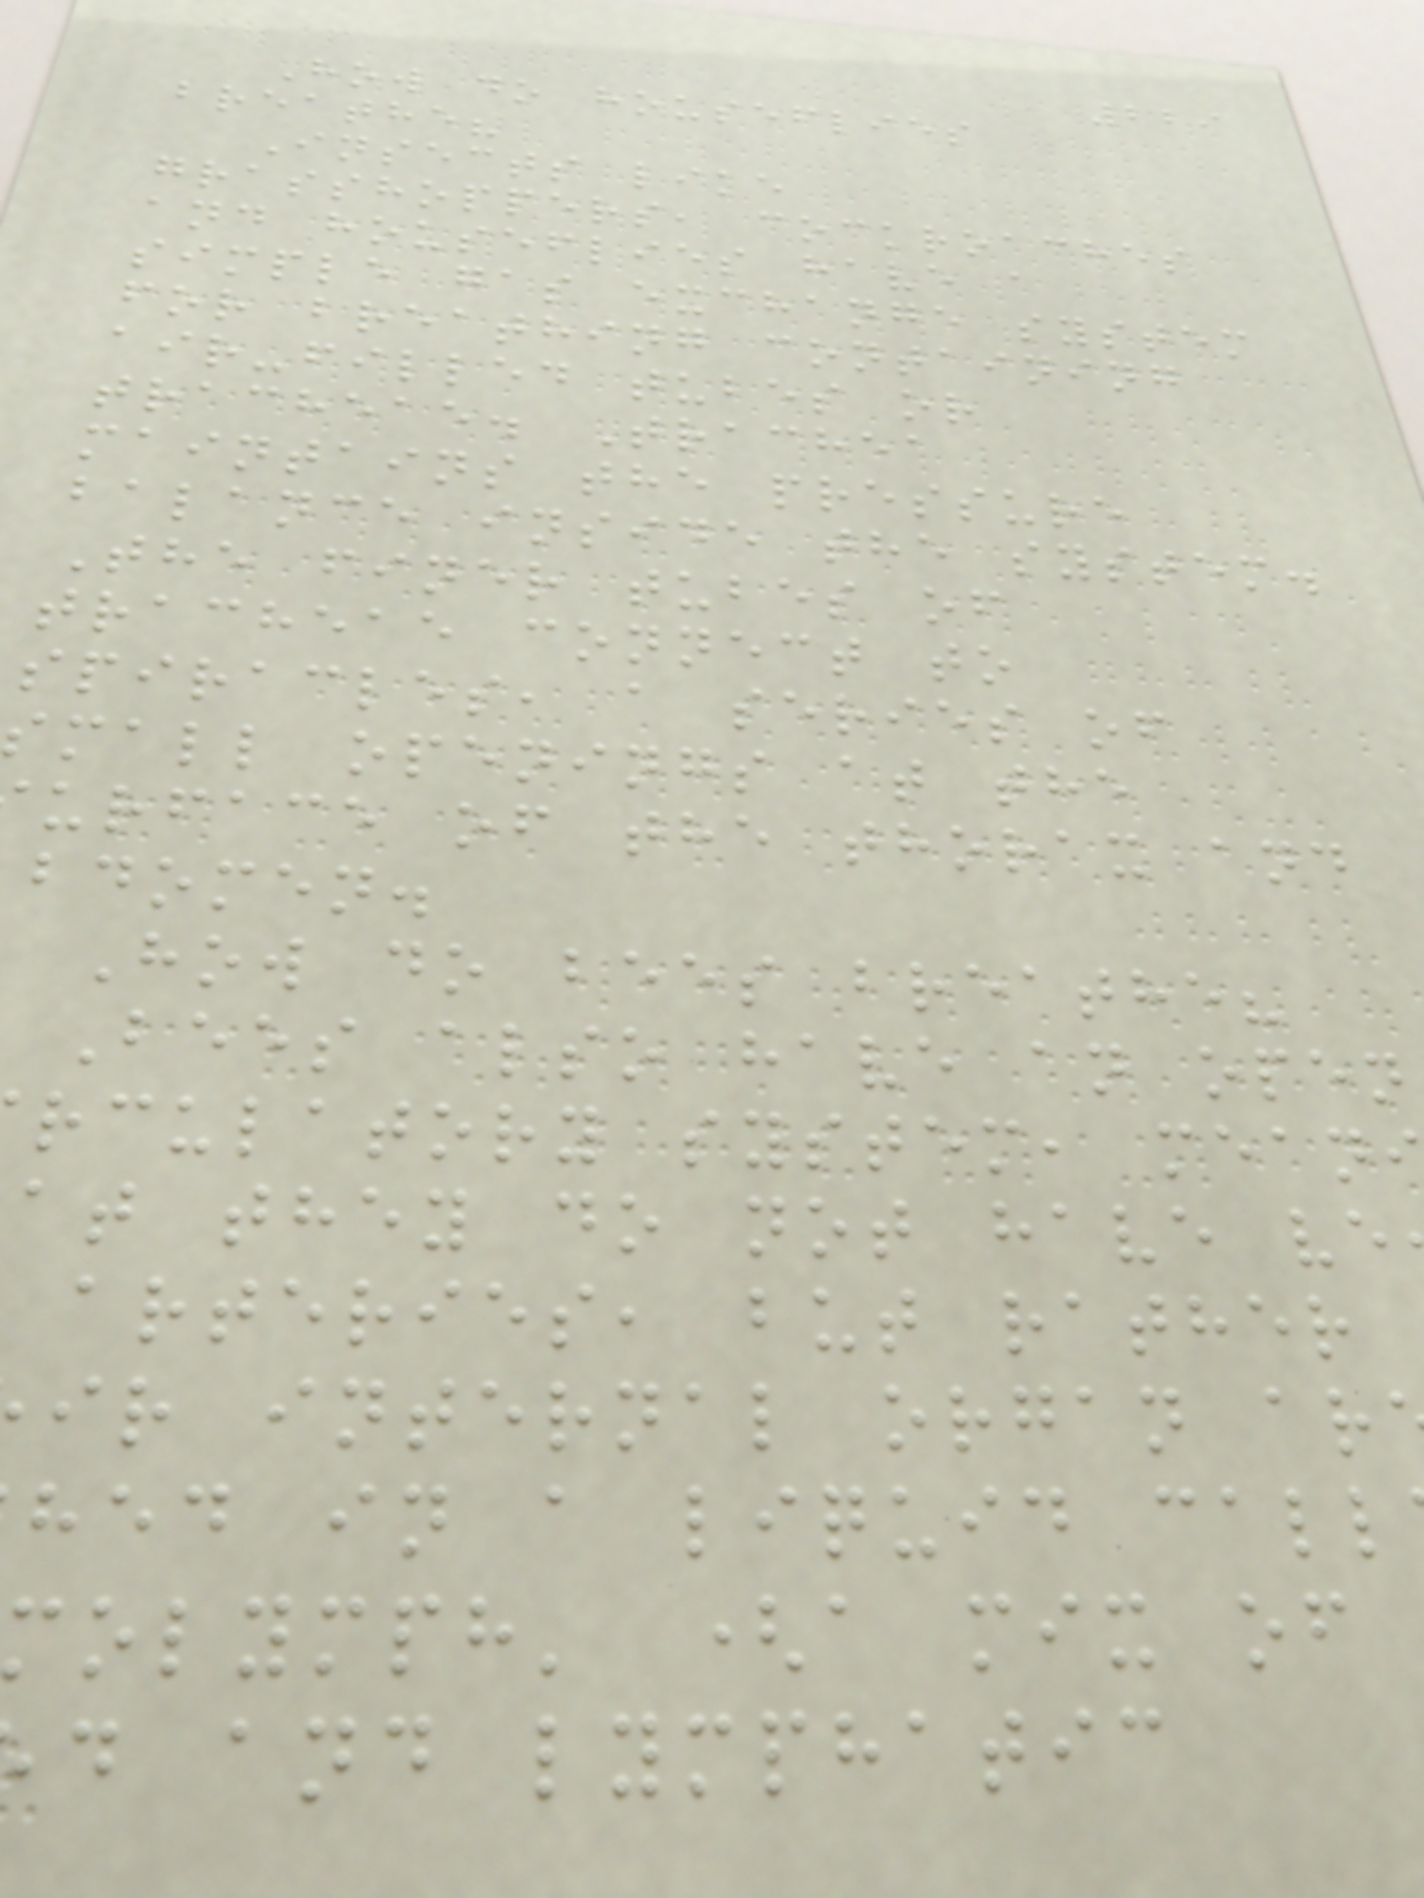229
How do houseflies
breathe?
Insects like
grasshoppers, cockroaches
and houseflies have a
simple gas exchange system
for breathing containing
air-filled tubes or
tracheae. Trachea
maintains the pressure
balance inside the system.
The finer tubes of
tracheae connect to
spiracles, a series of
small openings at the
urface of the thorax and
bdomen.
How do bees breathe?
Bees also have an open
rculatory system, mean
at they do not have ve
arteries, but rather
ir internal organ ar
hed in a liquid call
olymph' (a mix of
d and lymphatic
